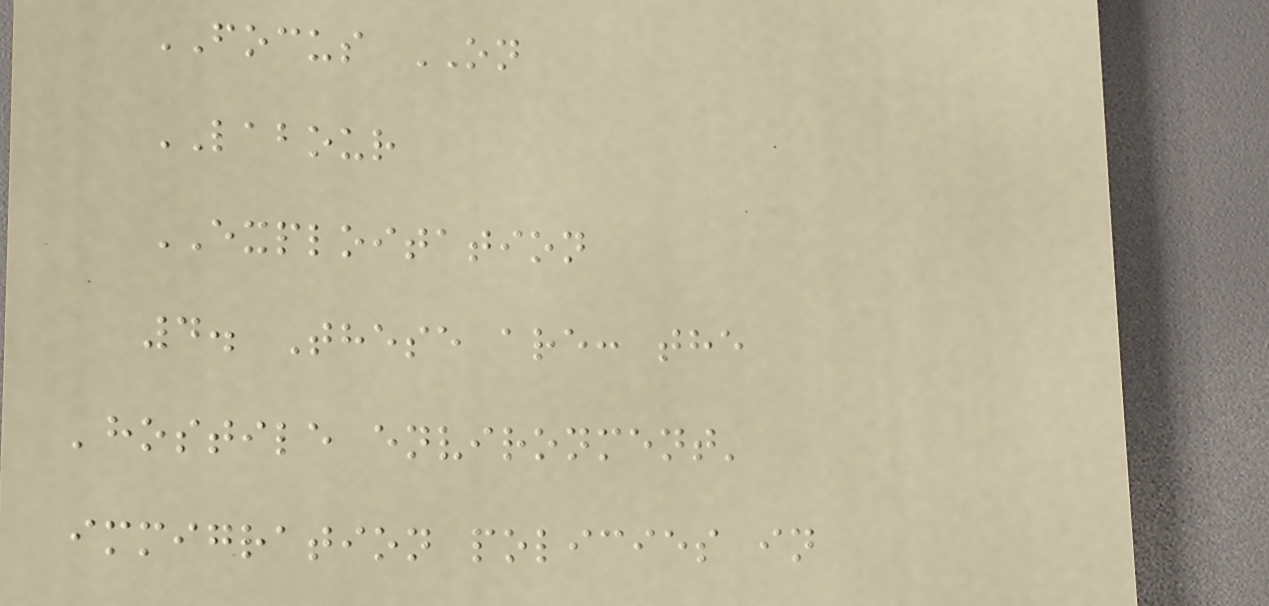FOCUS ON
LABOUR
EXPLOITATION
4. These are: the
'hostile environment'
immigration policies in
